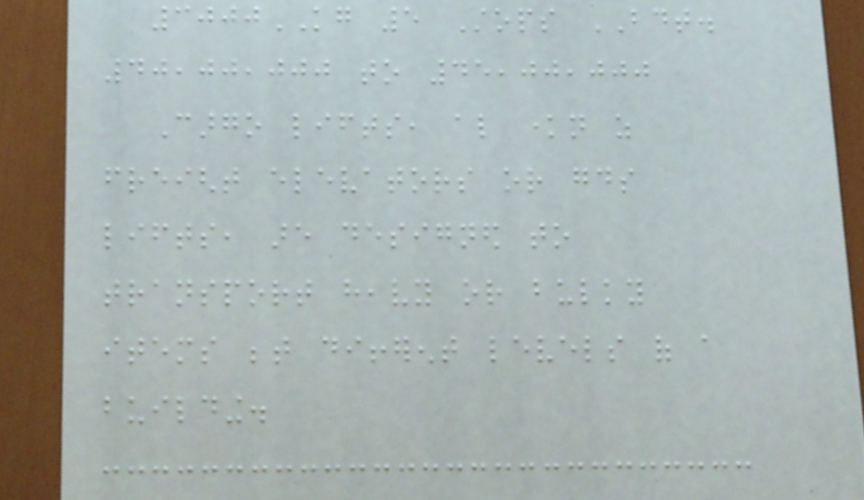3000KG 5 Stops BDT.
40,00,000 to 45,00,000
Cargo lifts, also known as
freight elevators or goods
lifts, are designed to
transport heavy or bulky
items between different levels of a
building.
